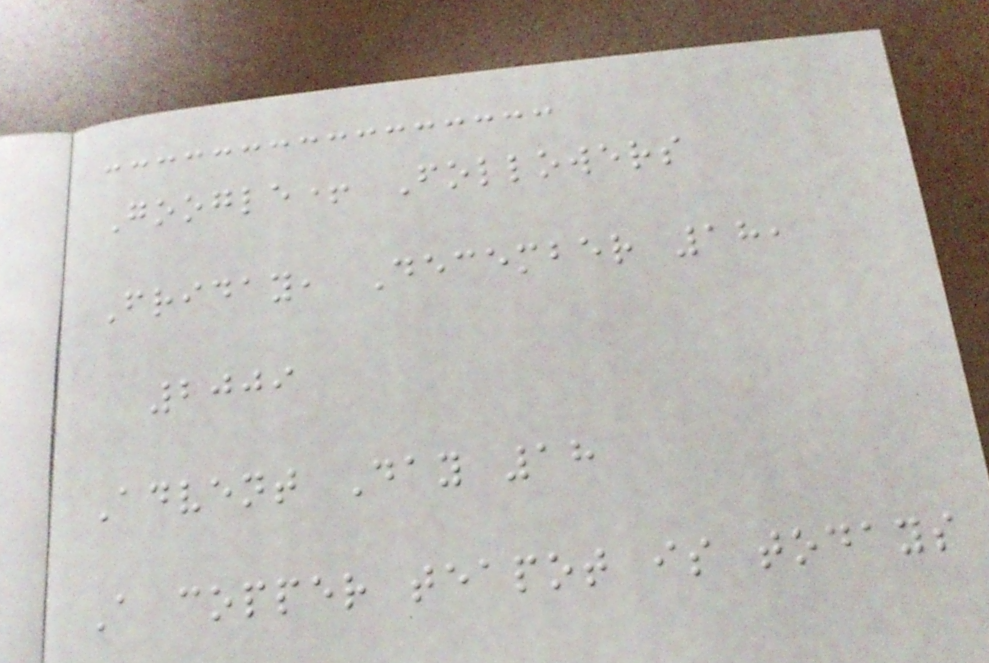Google+ Followers
Friday, December 18,
2009
Advent Day 18
A copper teapot is todays
